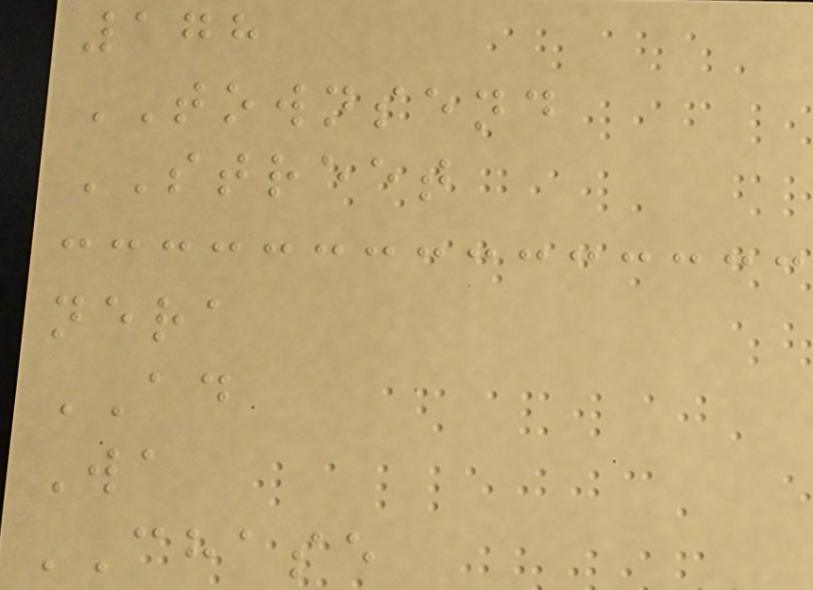178
TOWNSEND
STREET
nera
AD
Wa
CHASE
